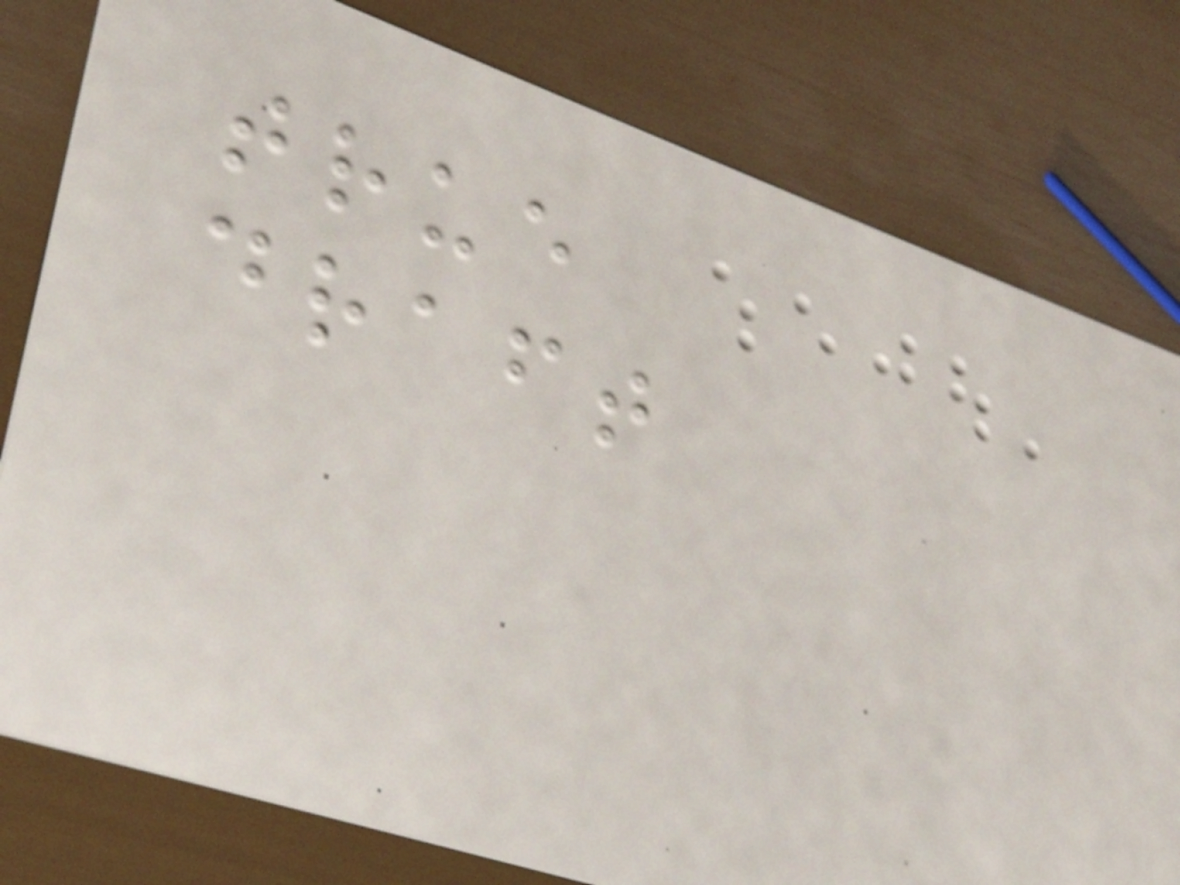true
draft
